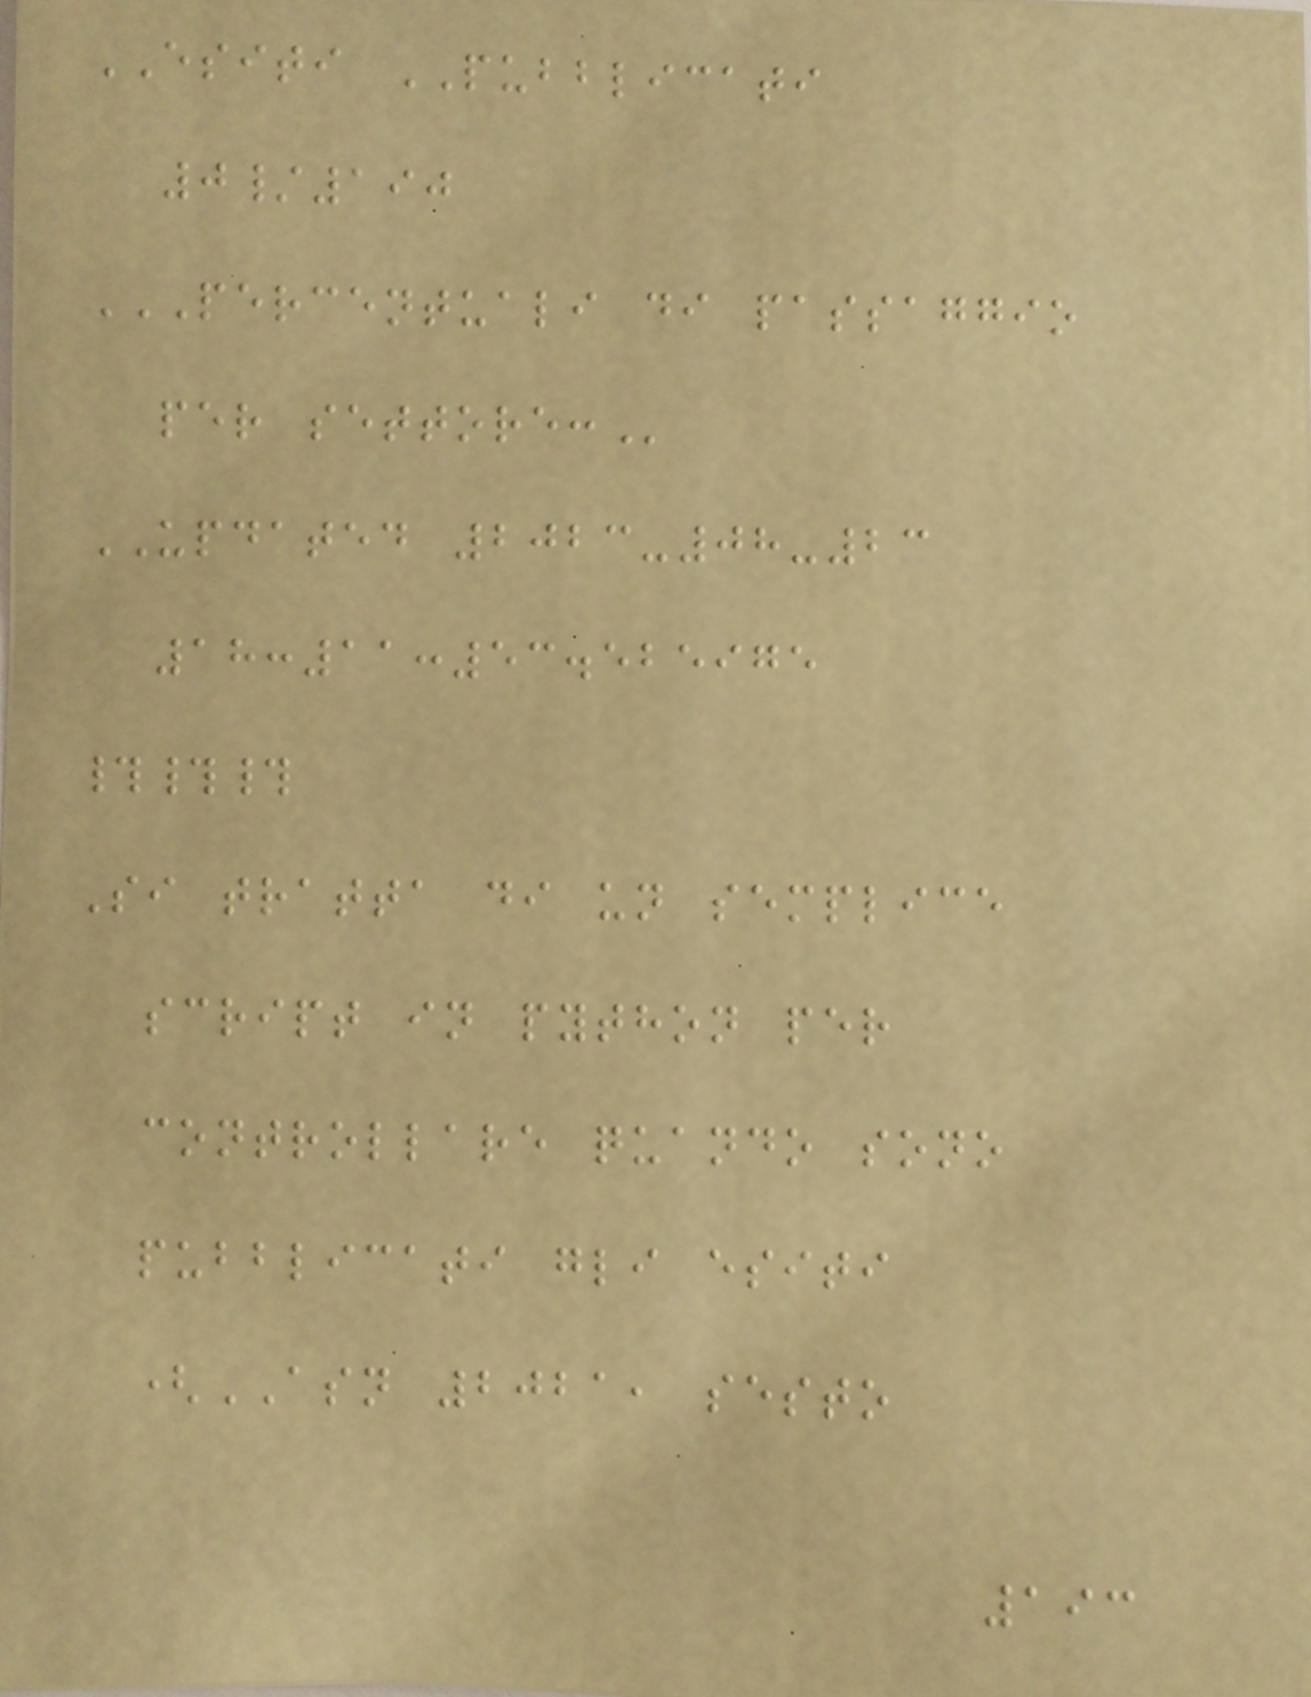ESITI PUBBLICATI
0/190
PERCENTUALI DI PASSAGGIO
PER SETTORE:
UPDATED 2023-08-23
18:11:53.525975
###
Si tratta di un semplice
script in python per
controllare quando sono
pubblicati gli esiti
(ASN 2021, sesto
193
